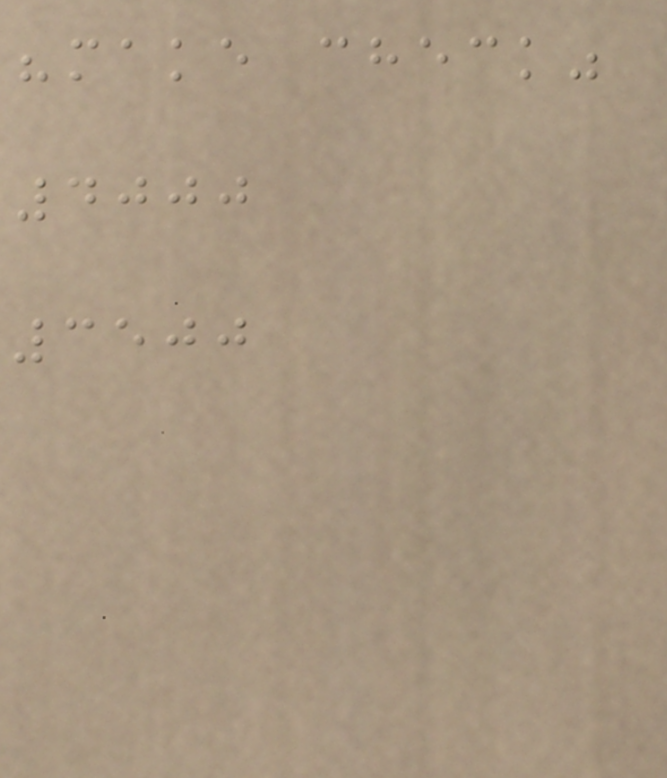"make check"
4000
3500
